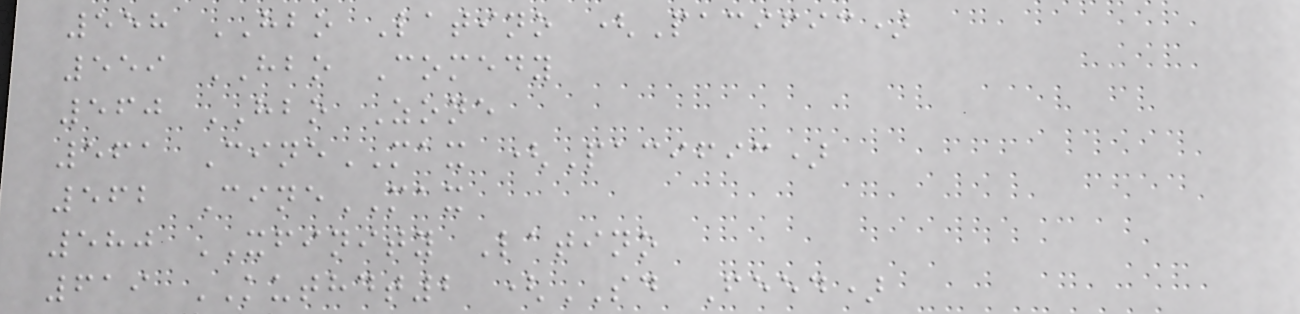558 HBO Latino (Pacific)
559 HBO Comedy
560 HBO Zone
561 CineMAX (Pacific)
562 CineMAX
580 XFINITY Latino
619 KUTHDT2 (SD Feed)
